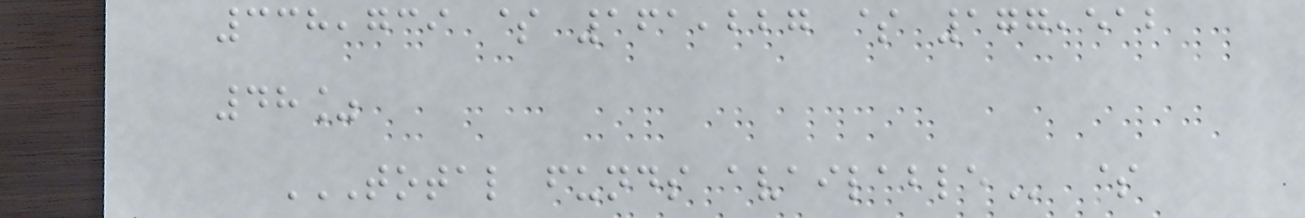338,739 $ 161,227 $ 177,512
48%
TOTAL FUNDS AVAILABLE $
